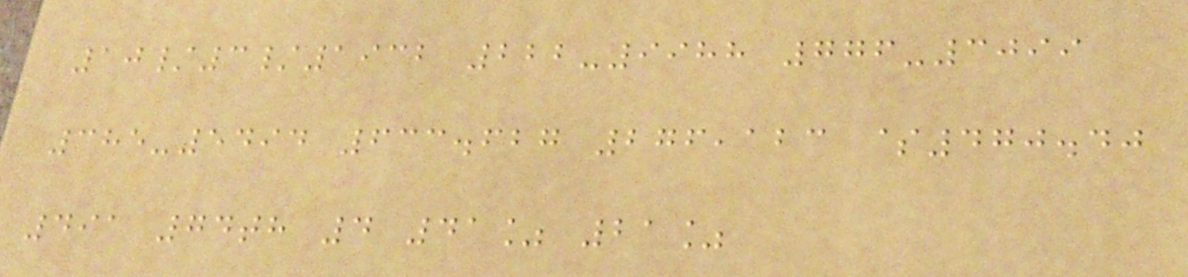10/3/1932 222-9988 776-3099
385-5494 633.627 276,123 $470.40
491 74th 4 41% 21%
